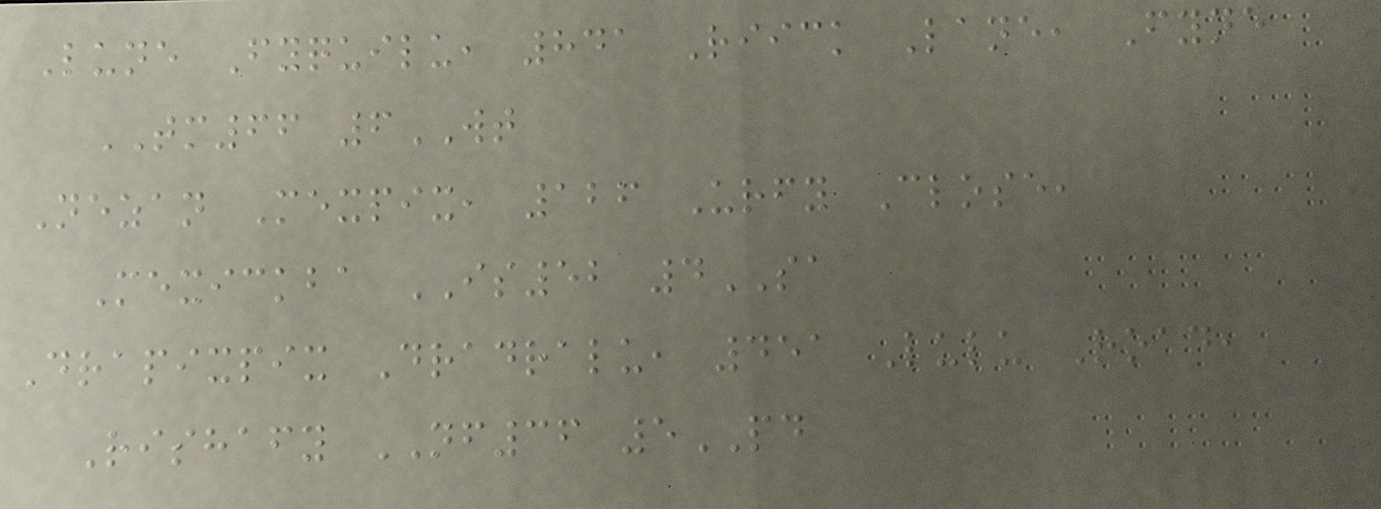Lune Fyquilu, 841 Riick Lane, Fyne
TM66 6WT
Nezan Mexpix, 126 Urfy Close,
Mexickba IS52 4SA
Drapixpix Dradralu, 451 Lulu Road,
Rishafy NF36 5PD
